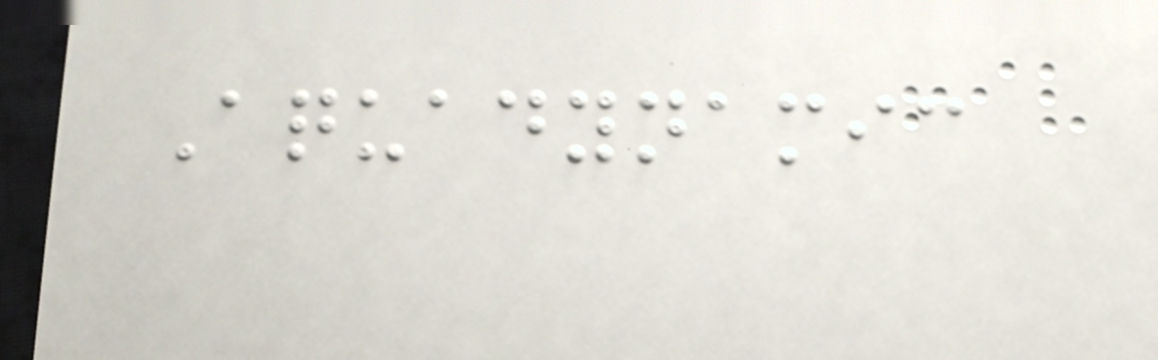Aquadynamic
